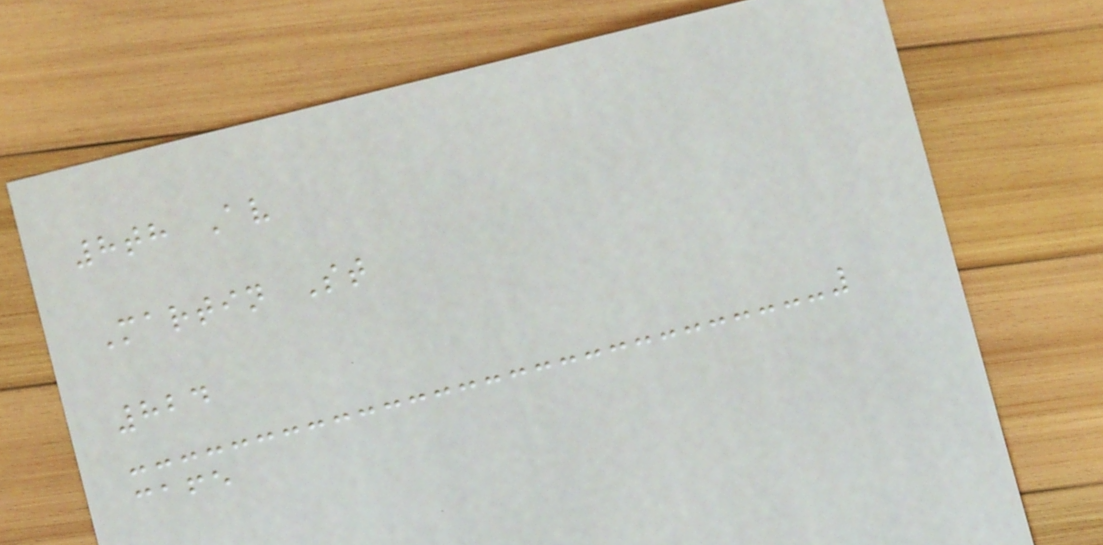8th Av
Martin St
824
cafe
